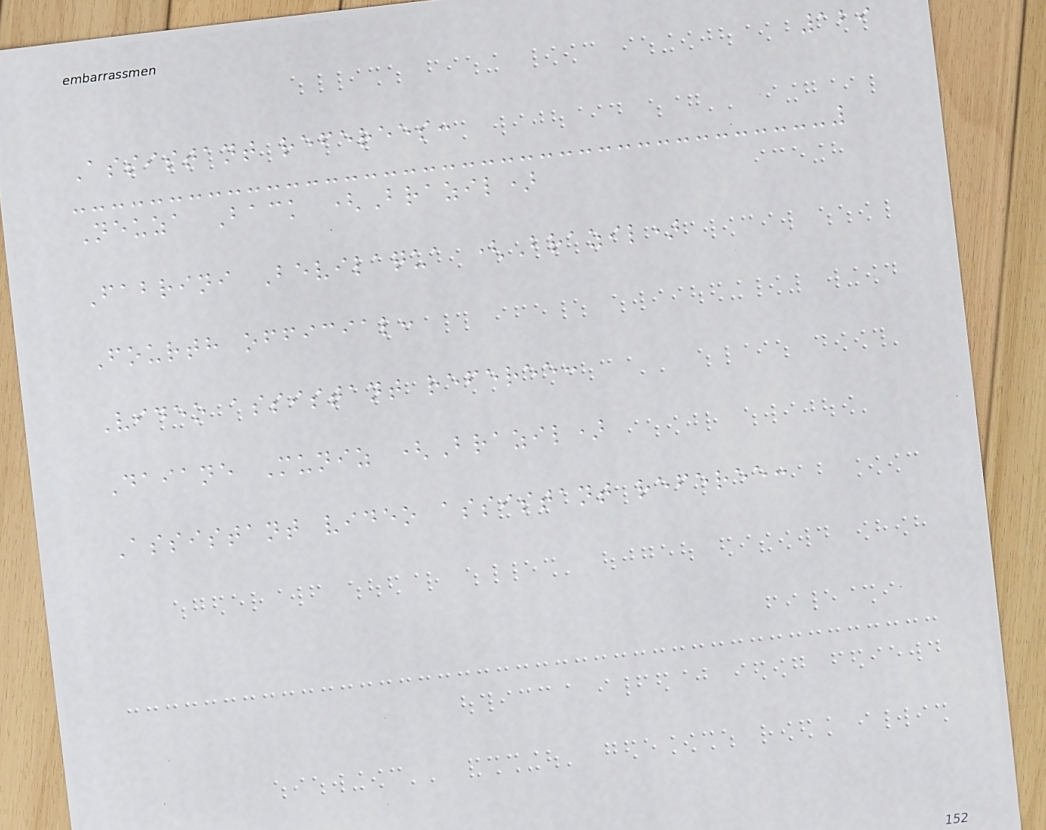129
Assistant referees:
Neuza Back (Brazil)
Fabrini Bevilaqua (Brazil)
Fourth official:
Video assistant referee:
Daiane Muniz (Brazil)
Assistant video assistant referee:
